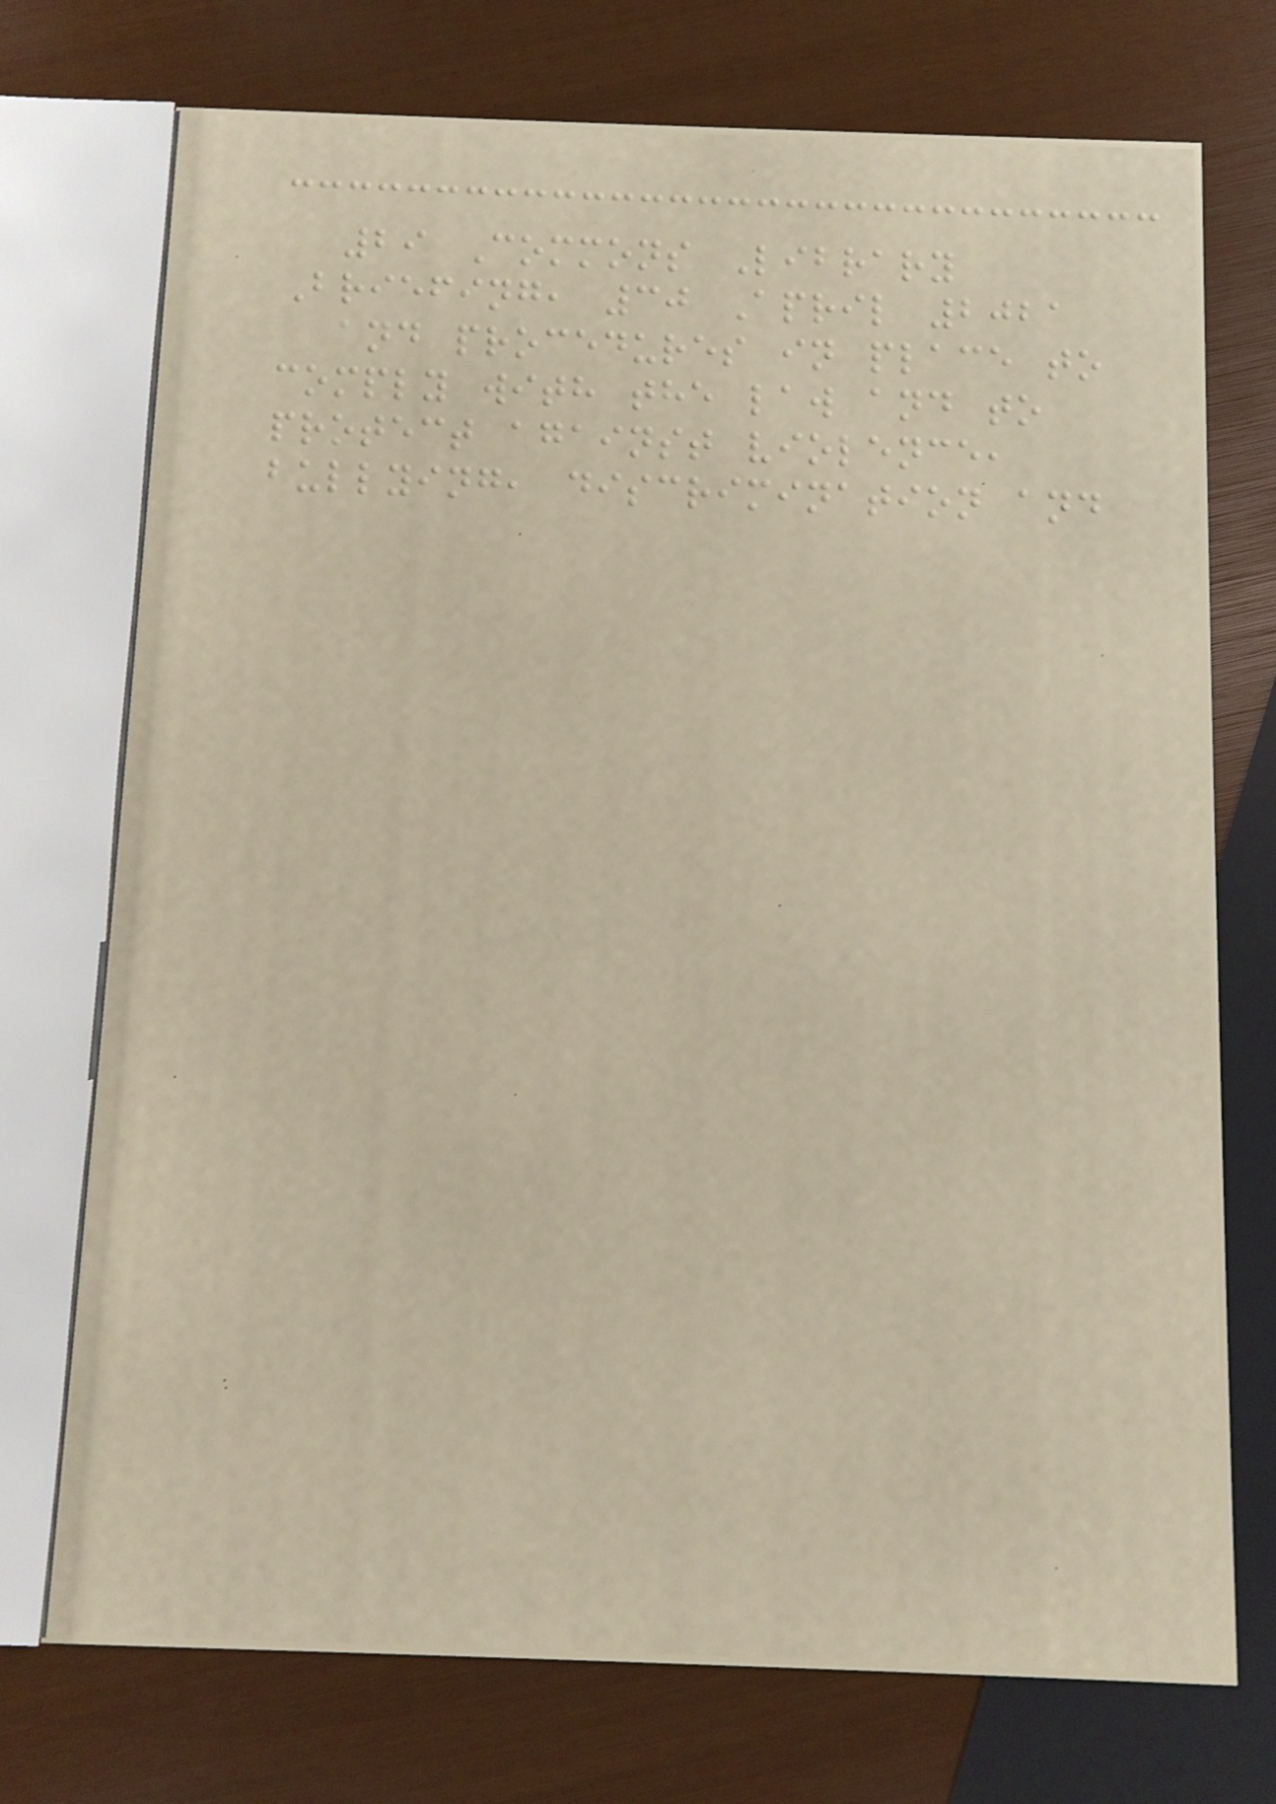29 Commons Library
Briefing, 30 April 2021
and procedures in place to
comply with the law and to
protect against violence,
bullying, discrimination and
